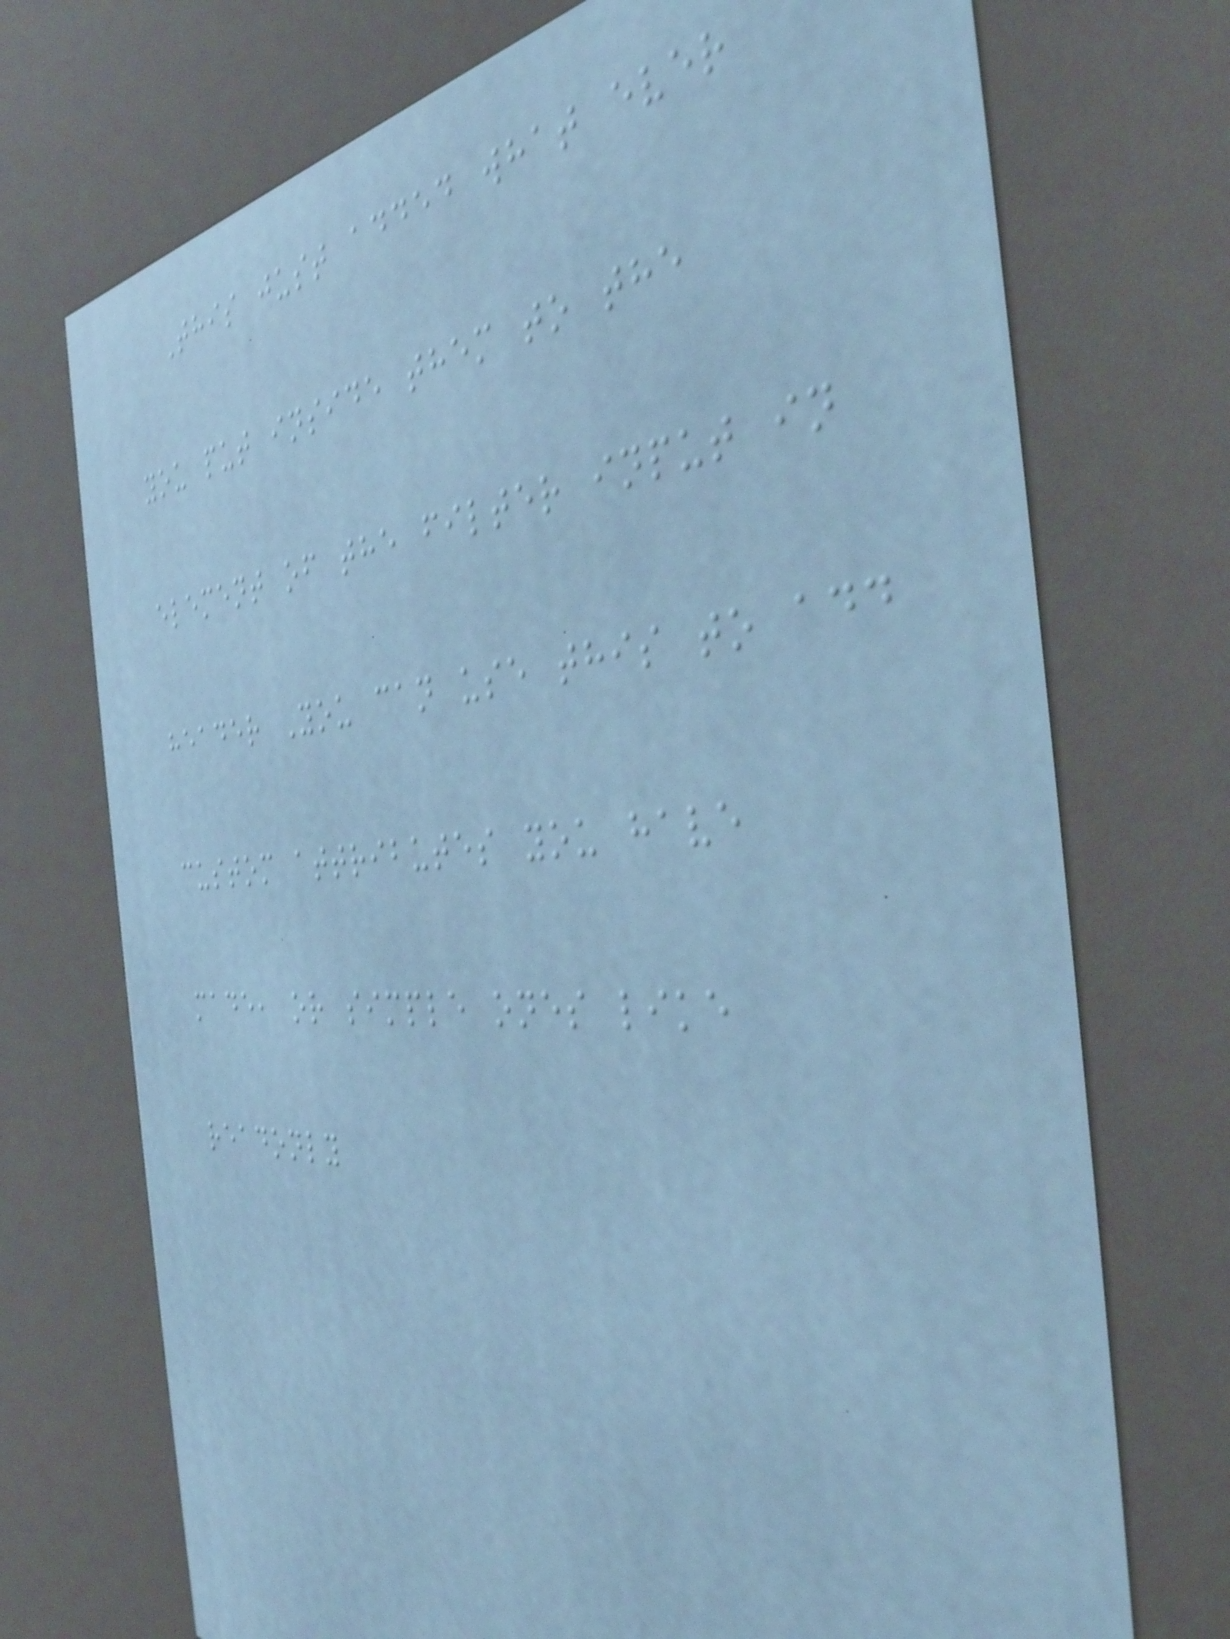This just added what ever
you put inside them to the
element of the filter input in
header You can use this to add
custom attributes you have
made, or simple ones like
readonly
